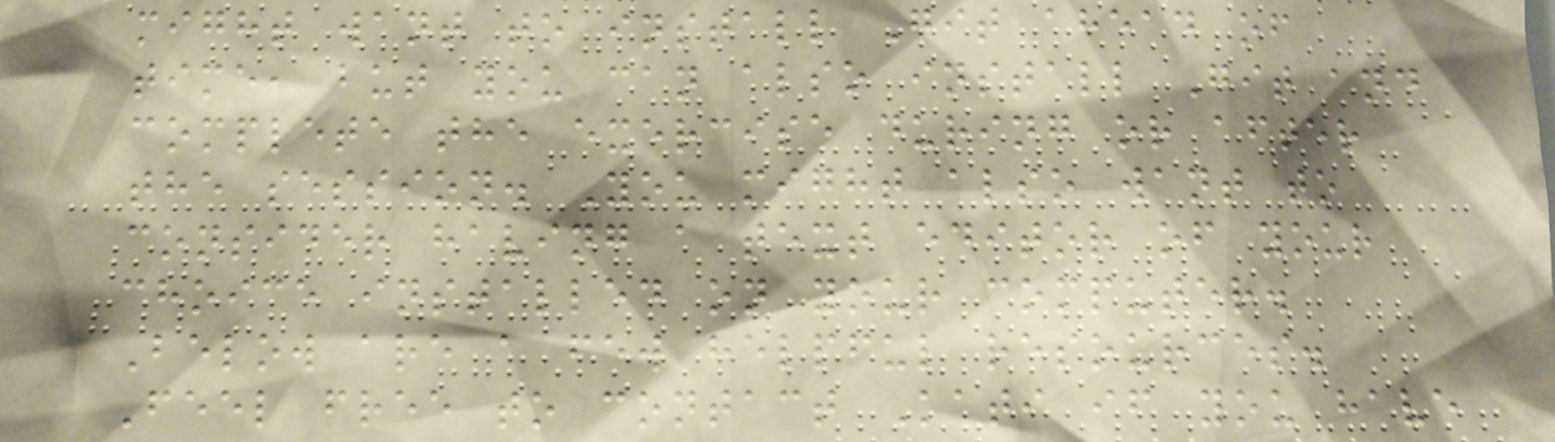might want to install Git ahead of
time, but you can also install Git and
complete the exercise during or after
the session. You might also want to
consider having a text editor of your
choice installed on your computer.
Below are a few helpful resources.
Feel free to contact Kati if you have
